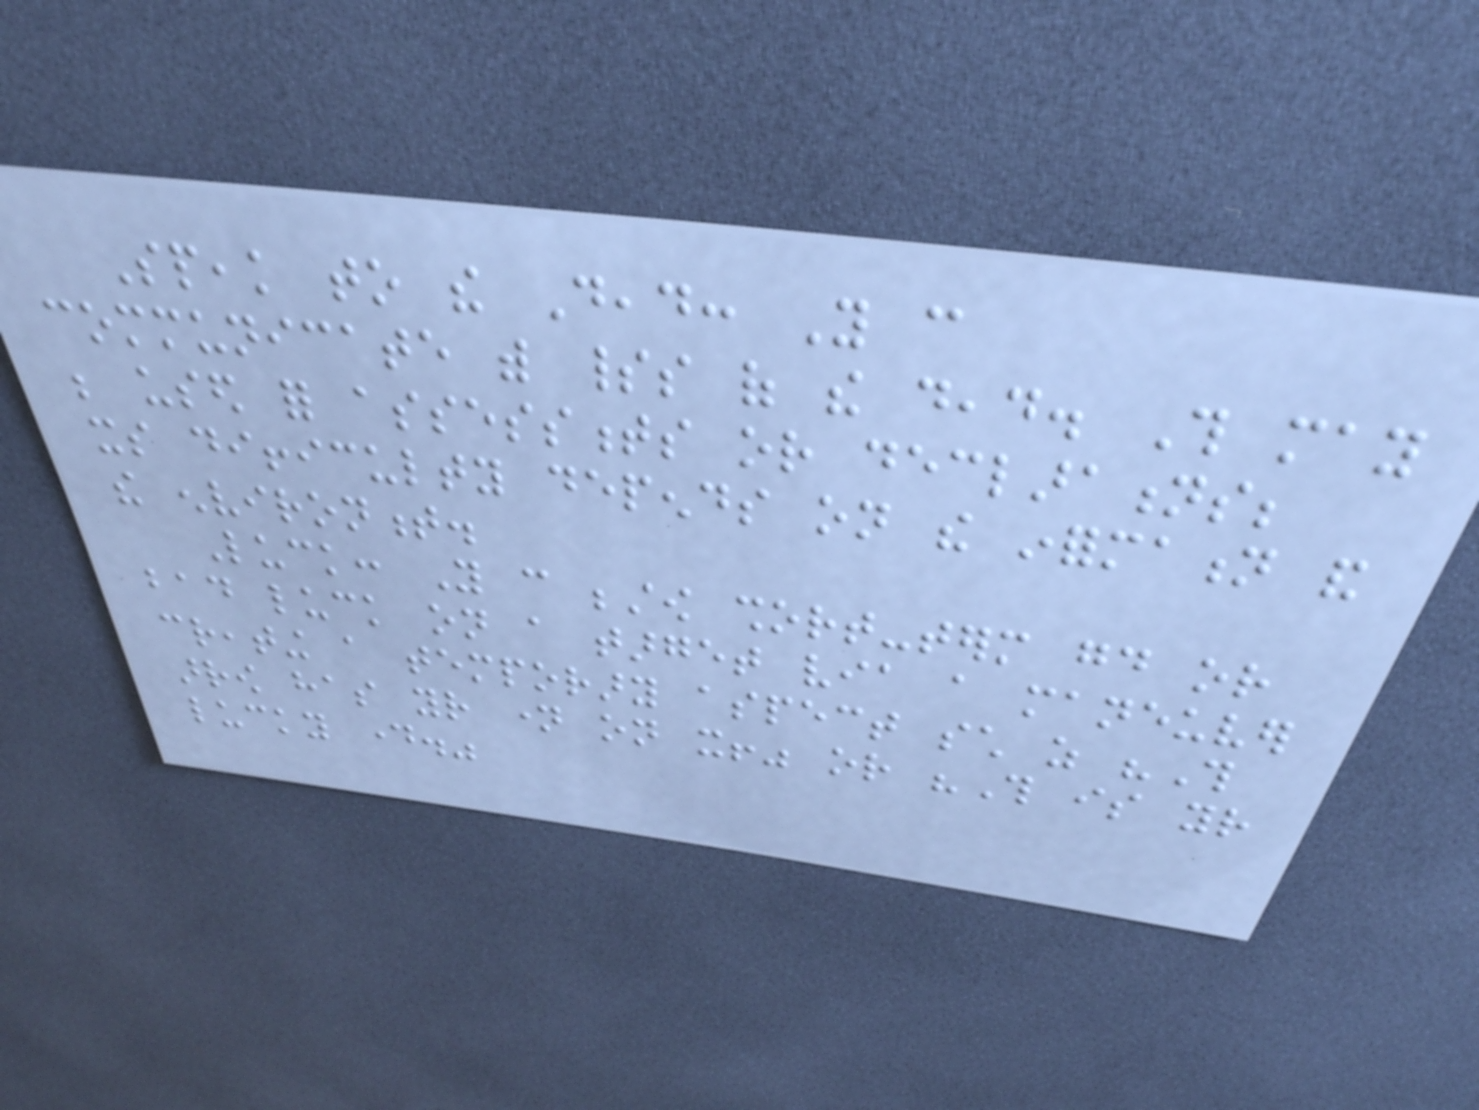Speak to the Dead: You can
communicate with spirits of the dead. This may
be used for assessments or declarations;
its difficulty depends on the information and
the environment.
Luck: You can bestow short-term good or
bad luck on a target via a maneuver
creating a temporary aspect such as "This
arrow has your name on it!" or "This is your
lucky day."
